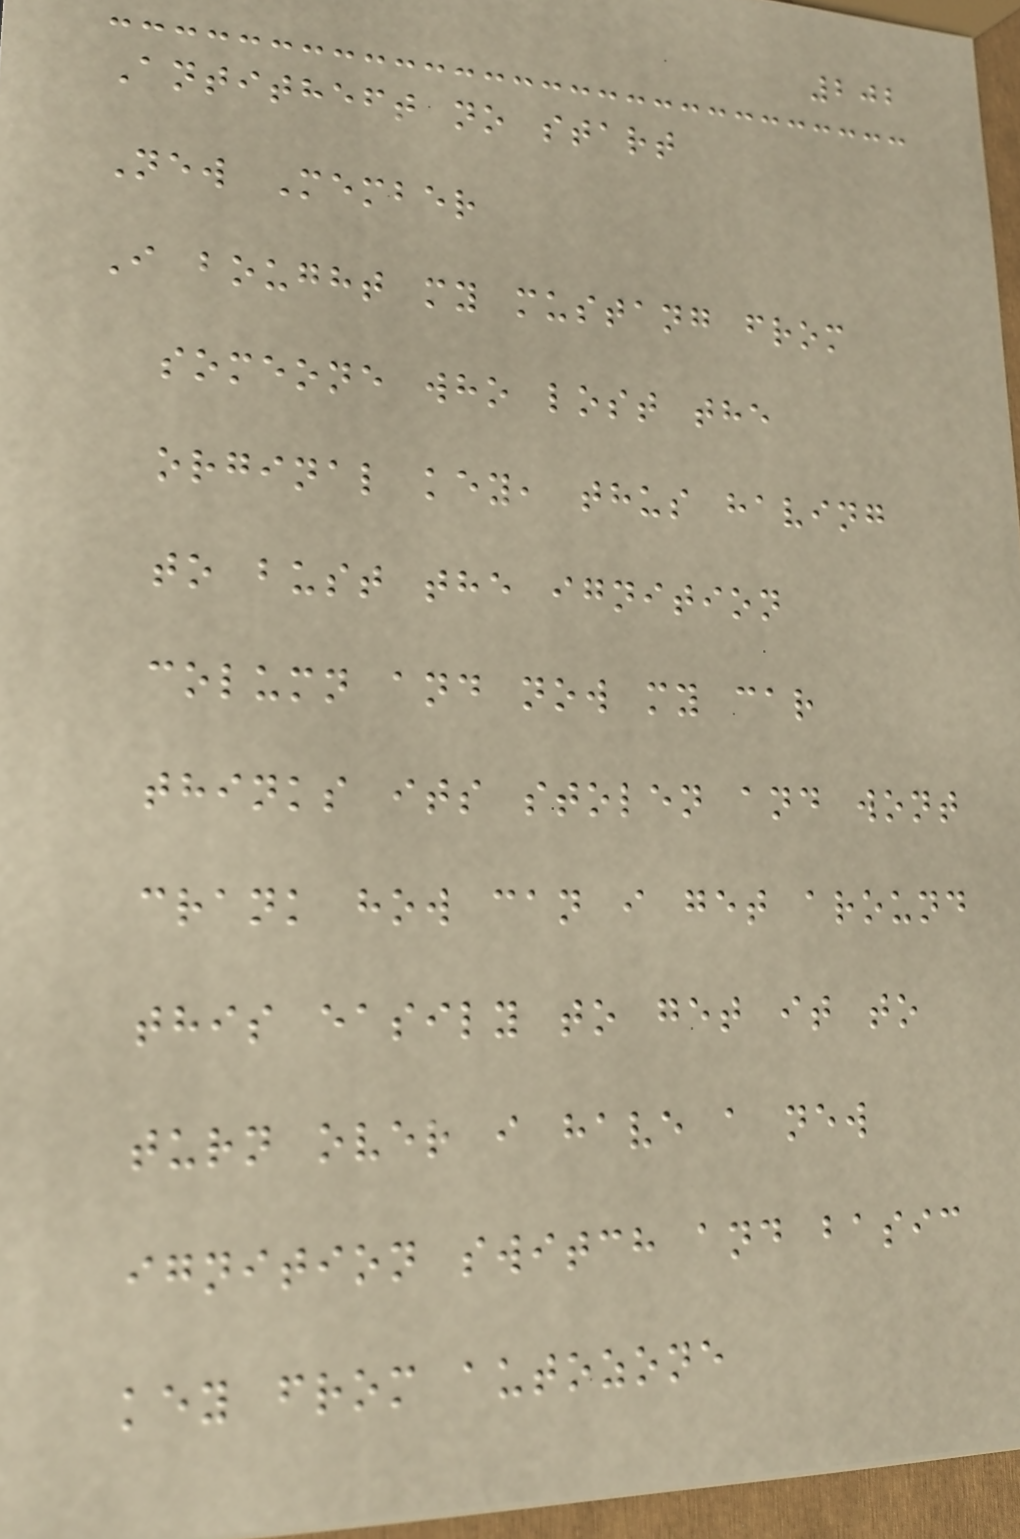202
Antitheft no start
New Member
I bought my mustang from
someone who lost the
orginal key, thus having
to bust the ignition
column and now my car
thinks its stolen and wont
crank how can i get around
this easily to get it to
turn over i have a new
ignition switch and basic
key from autozone
